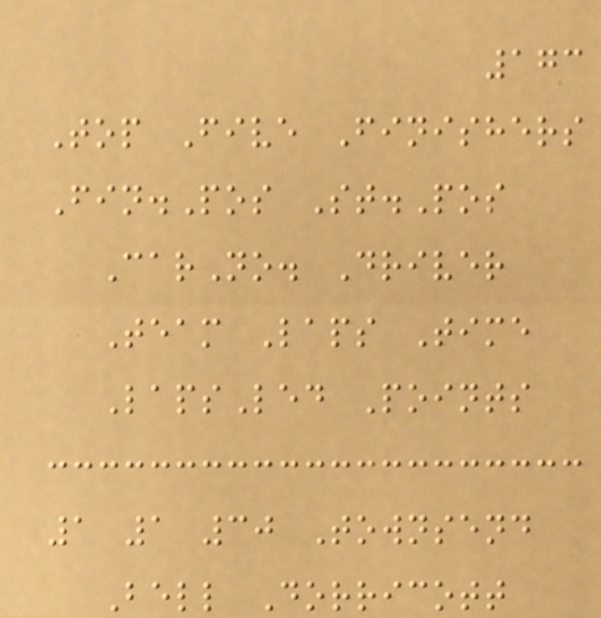173
Top Five Finishers
Fin.Pos St.Pos
CarNo. Driver
Team Laps Time
LapsLed Points
1 1 30 Townsend
Bell Dorricott
